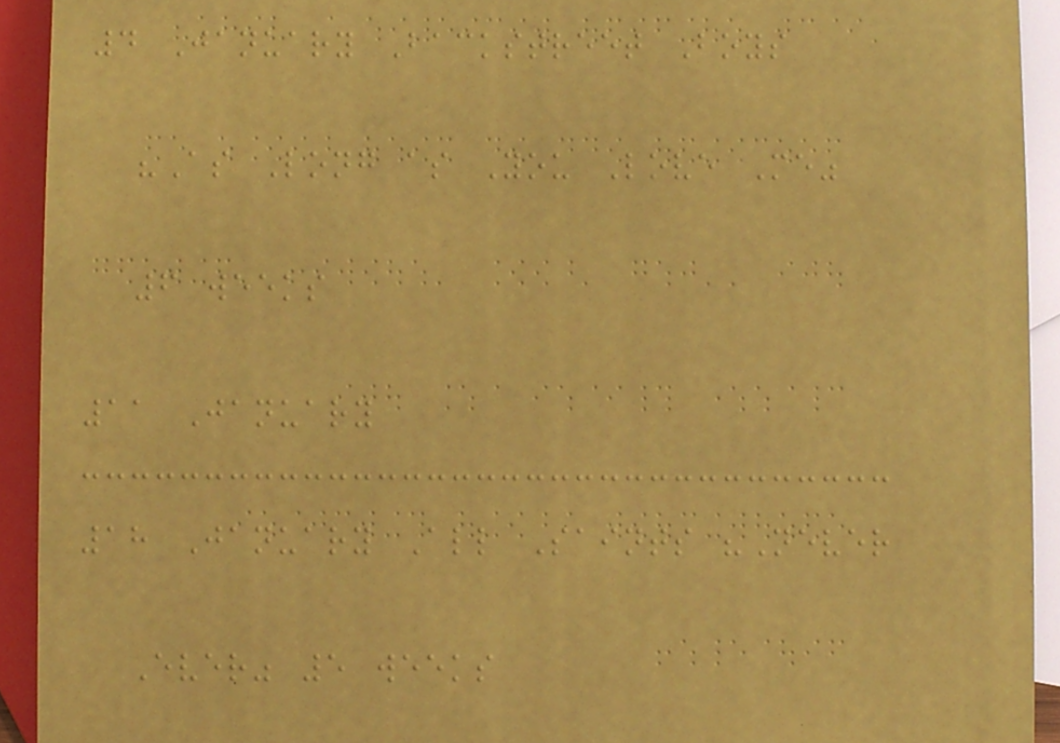4 January Backstreet Boys
"As Long as You Love Me"
6 weeks
11 January
18 January All Saints "Never
Ever" 5 weeks
